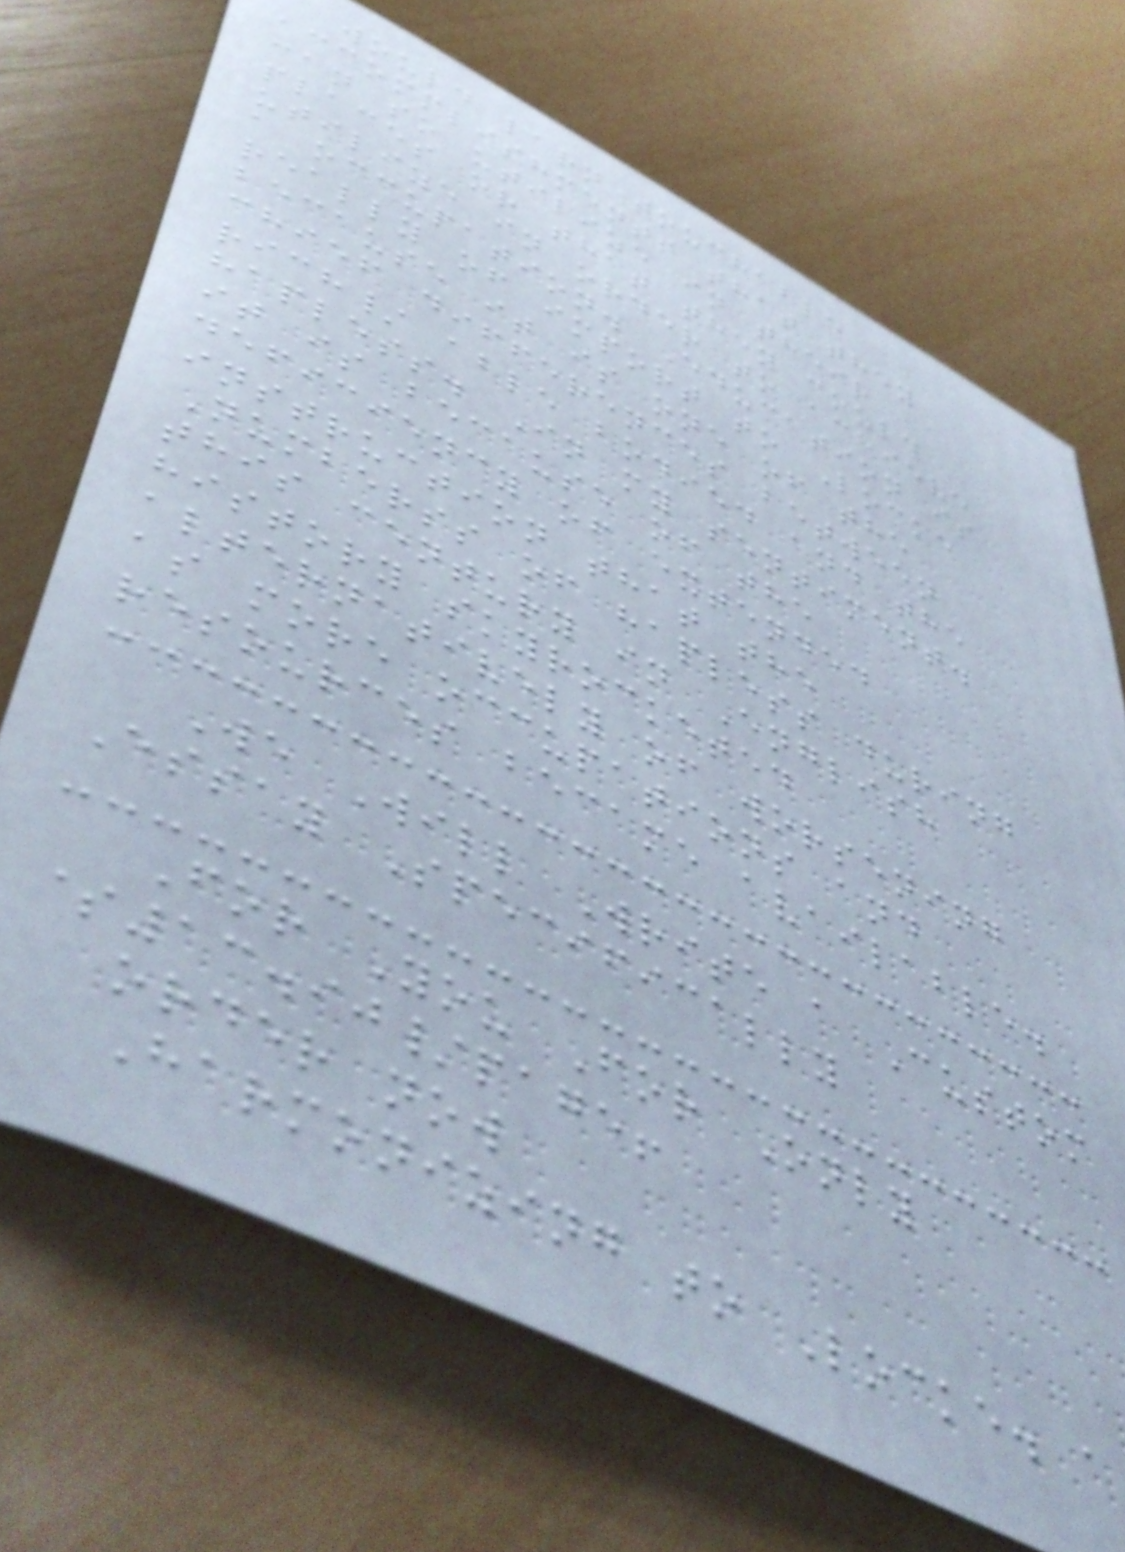would larn touchable
accomplishments that they
can so utilize in their
places or that they could
utilize in order to achieve
a occupation. Education is
really of import to Locke
because it is one of the
chief differences between
rich/ able bodied and the
hapless. In my sentiment.
it is because of the
deficiency of extended
instruction that the
Numberss of hapless during
this century in English
history skyrocketed
alternatively of worsening
as more occupations and
resources became available.
We Will Write a Custom
Essay Specifically
For You For Only
$13.90/page!
order now
Harmonizing to Locke. a
